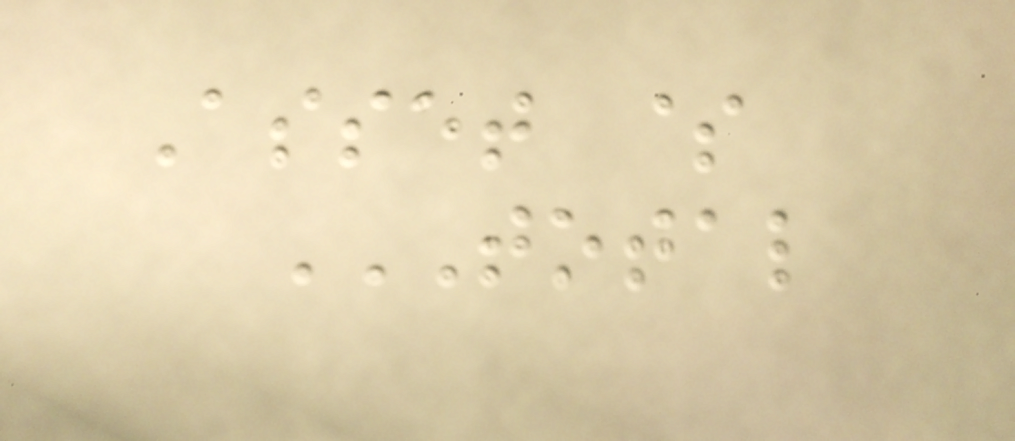Asset $
TOTAL
